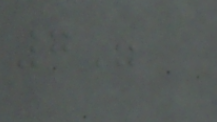7"
